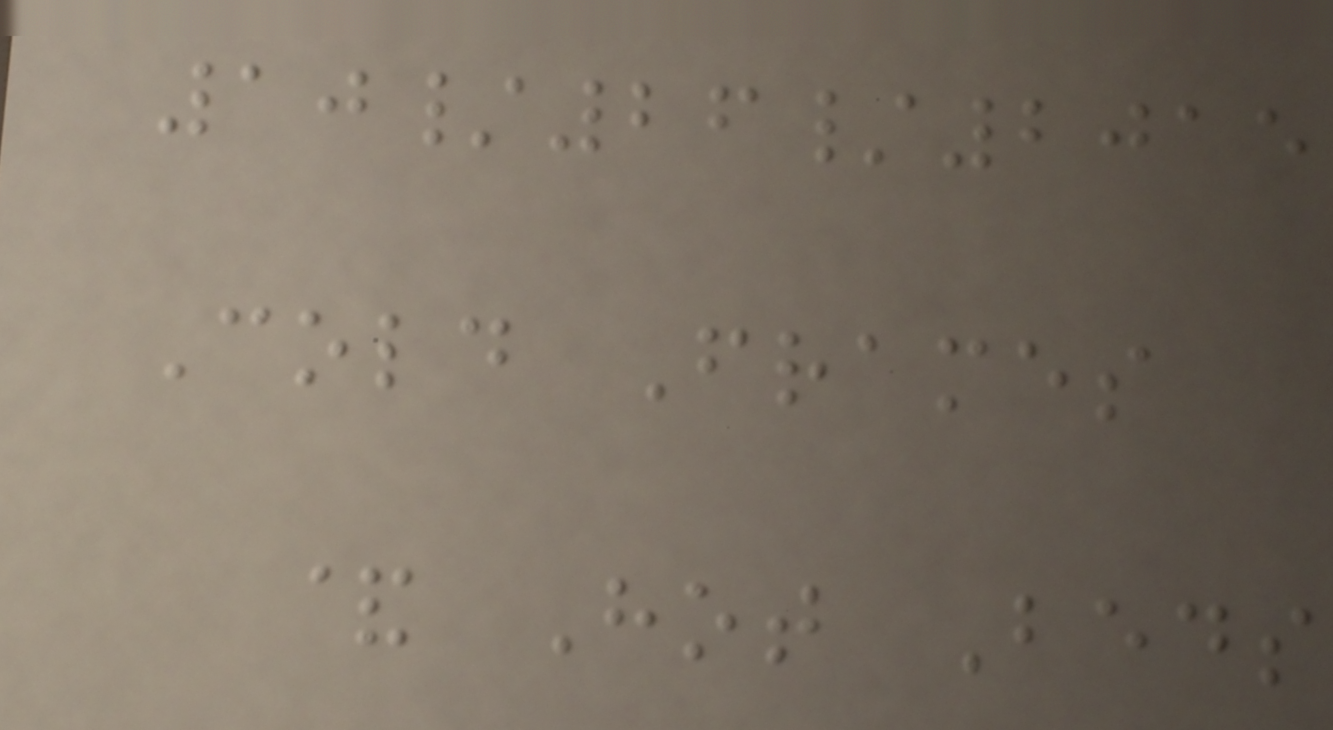10/26/2015
Cold Frames
& Hot Beds
